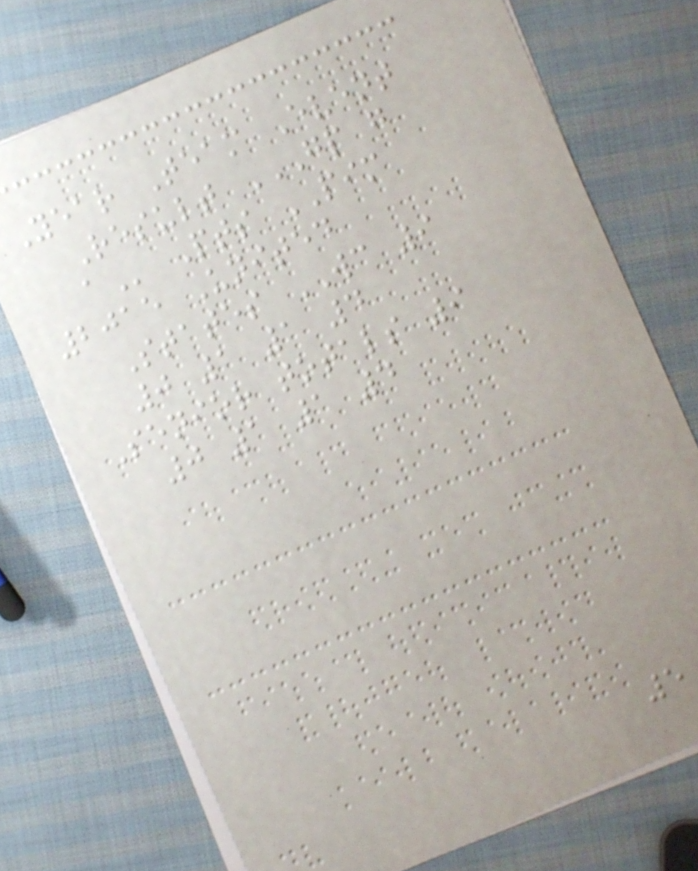Year Team Event
Result GP G
A Pts PIM
2015 United
States WC 9
0 1 1 4
Senior totals 9
0 1 1 4
5
